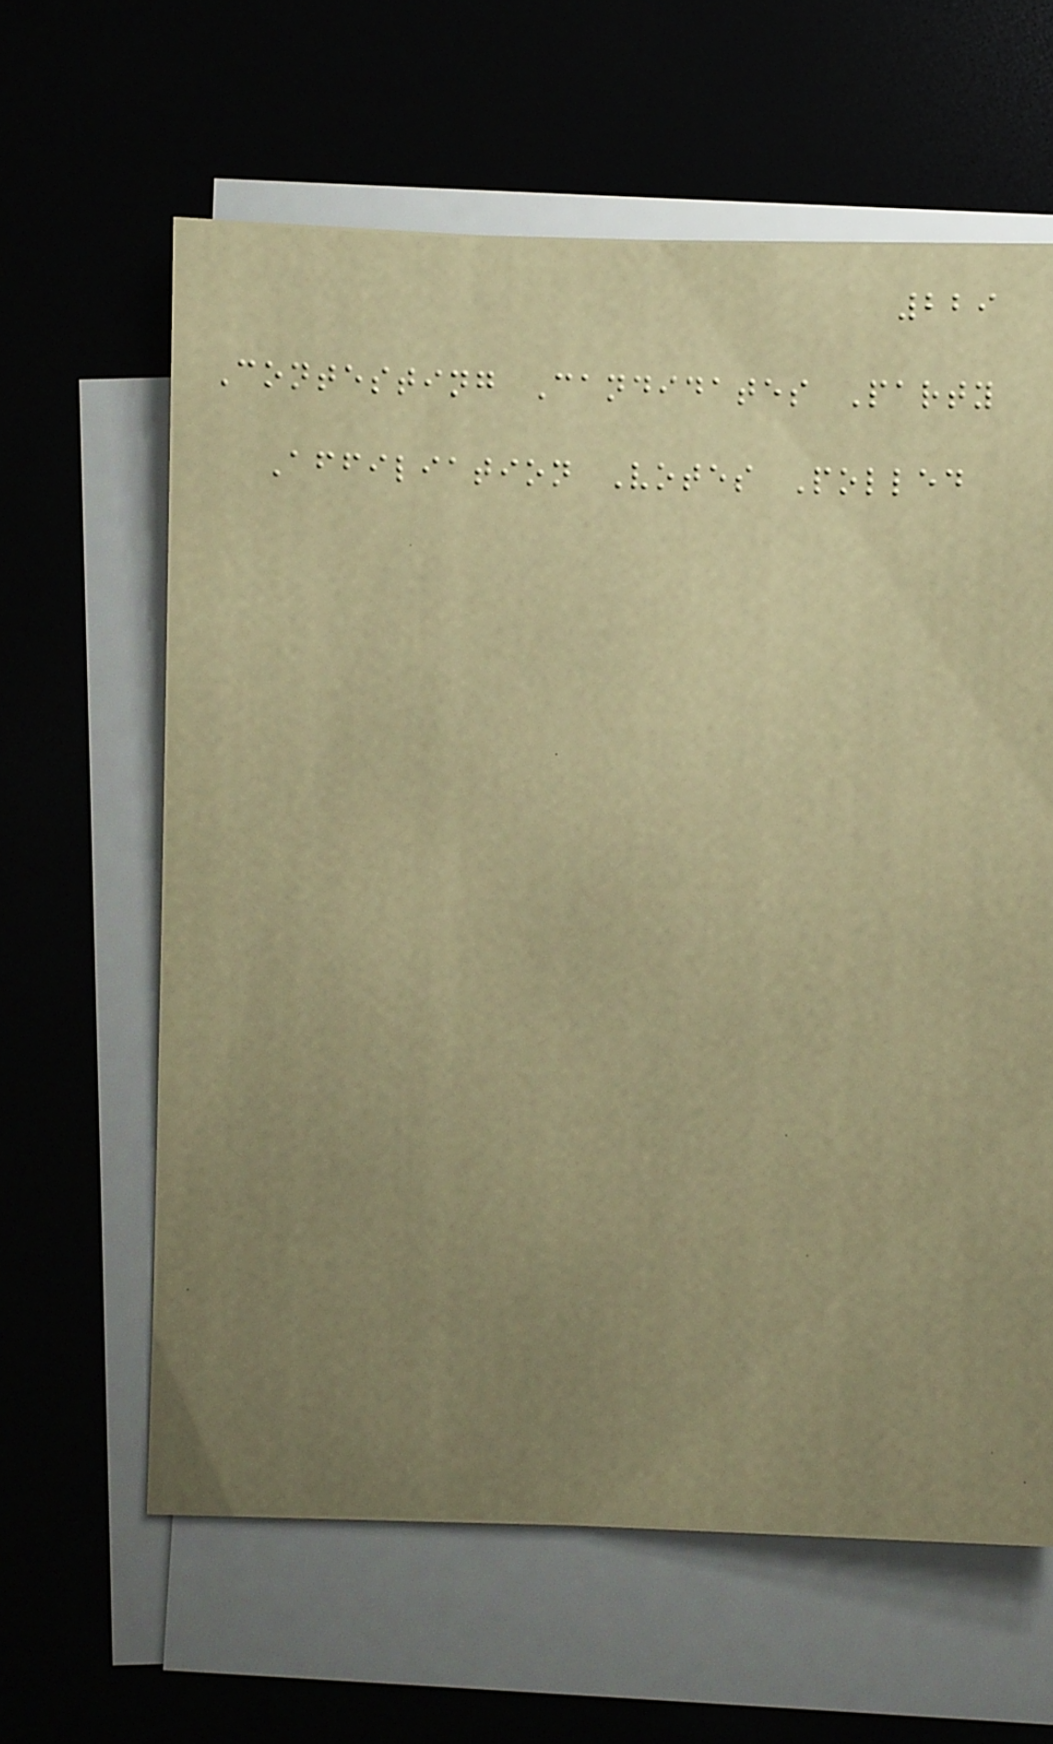229
Contesting Candidates Party
Affiliation Votes Polled
